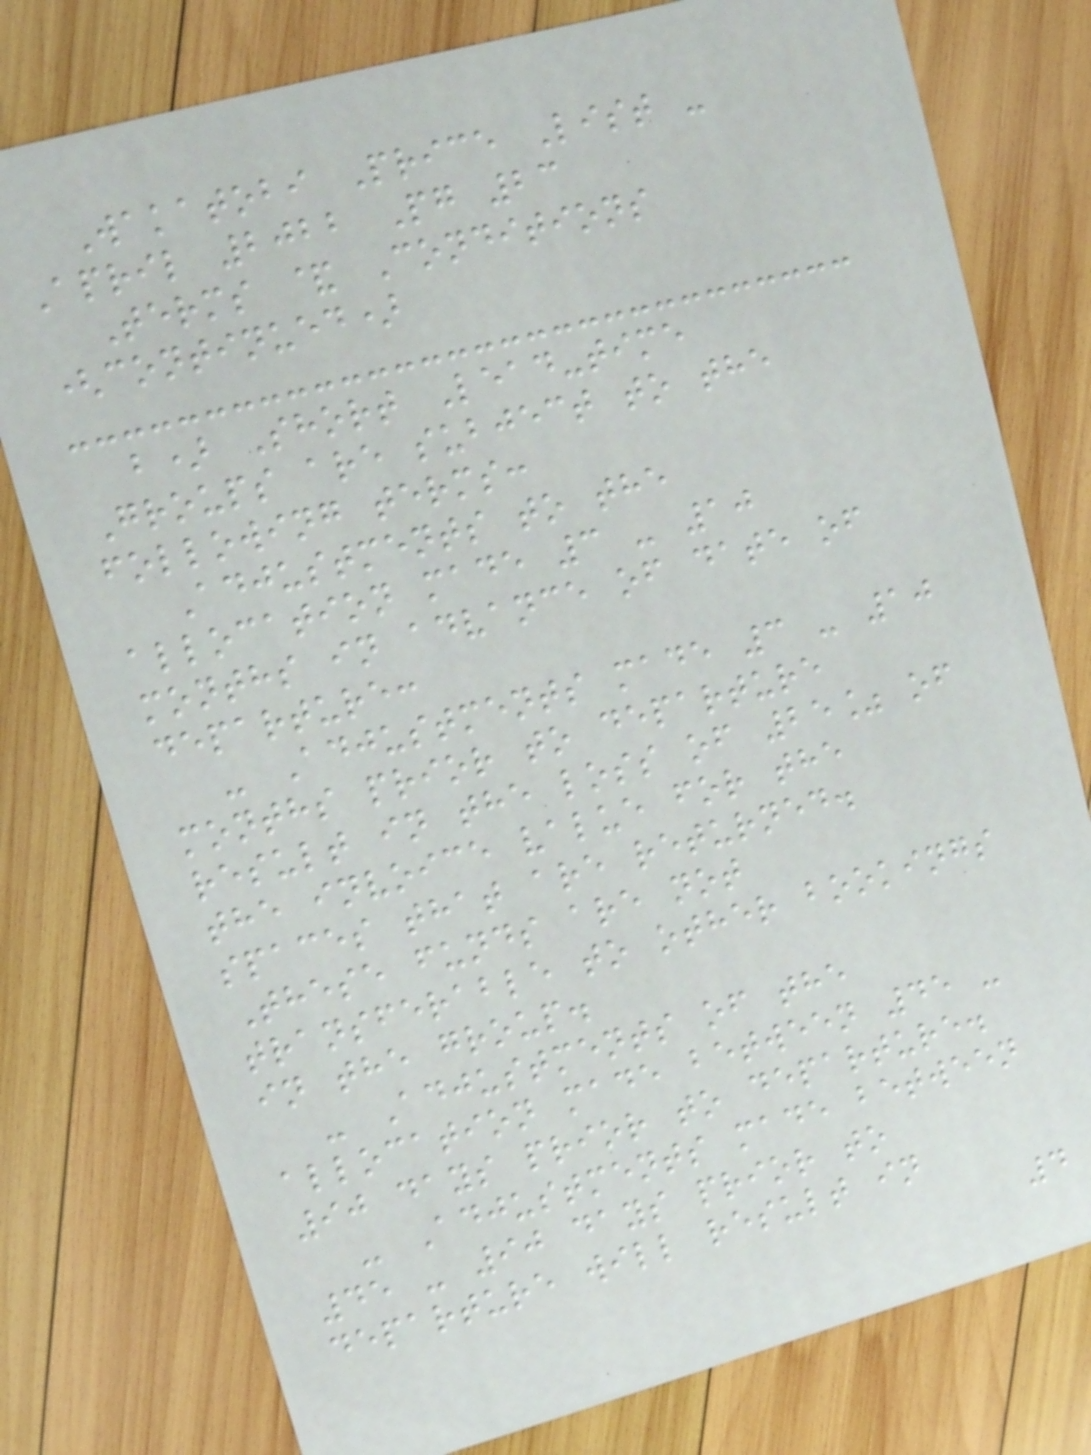Wakatobi Price List -
April 2022 Pg 23
Terms & Conditions
(continued)
b) Short Lead-time
Groups are subject to the
following terms:
Adjustments to the
allocation made 3 - 10
months in advance of date of
departure:
- Adjustments made 3 - 10
months prior to departure
result in the loss of 25% of
the invoice value for the
spaces that are returned.
These funds are not
transferable to other bookings
in the group.
- Adjustments of the
allocation made between 45 -
90 days prior to departure.
- Adjustments made between
45 - 90 days prior to
departure will result in
4
